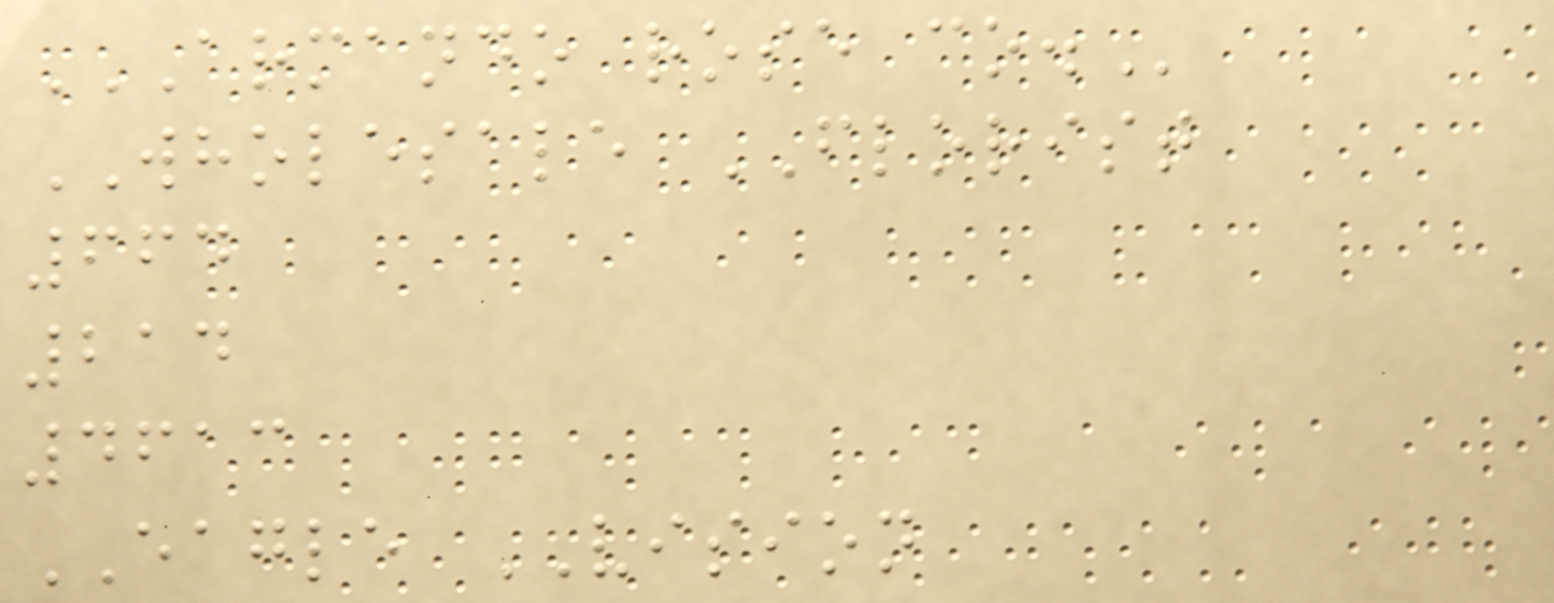ARMANDO ROSE CO.
WHOLESALE FLORIST
664
214
4613
EAGLE VISION
